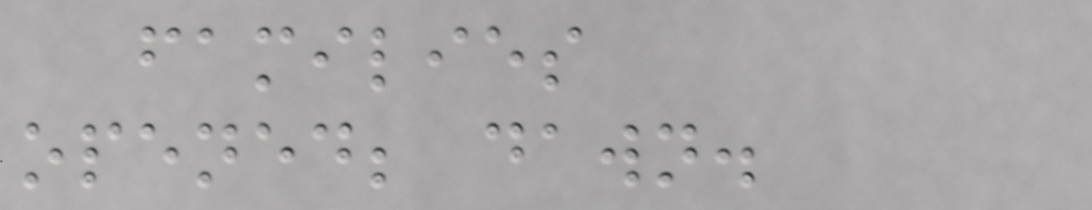families
opened; dawn.
